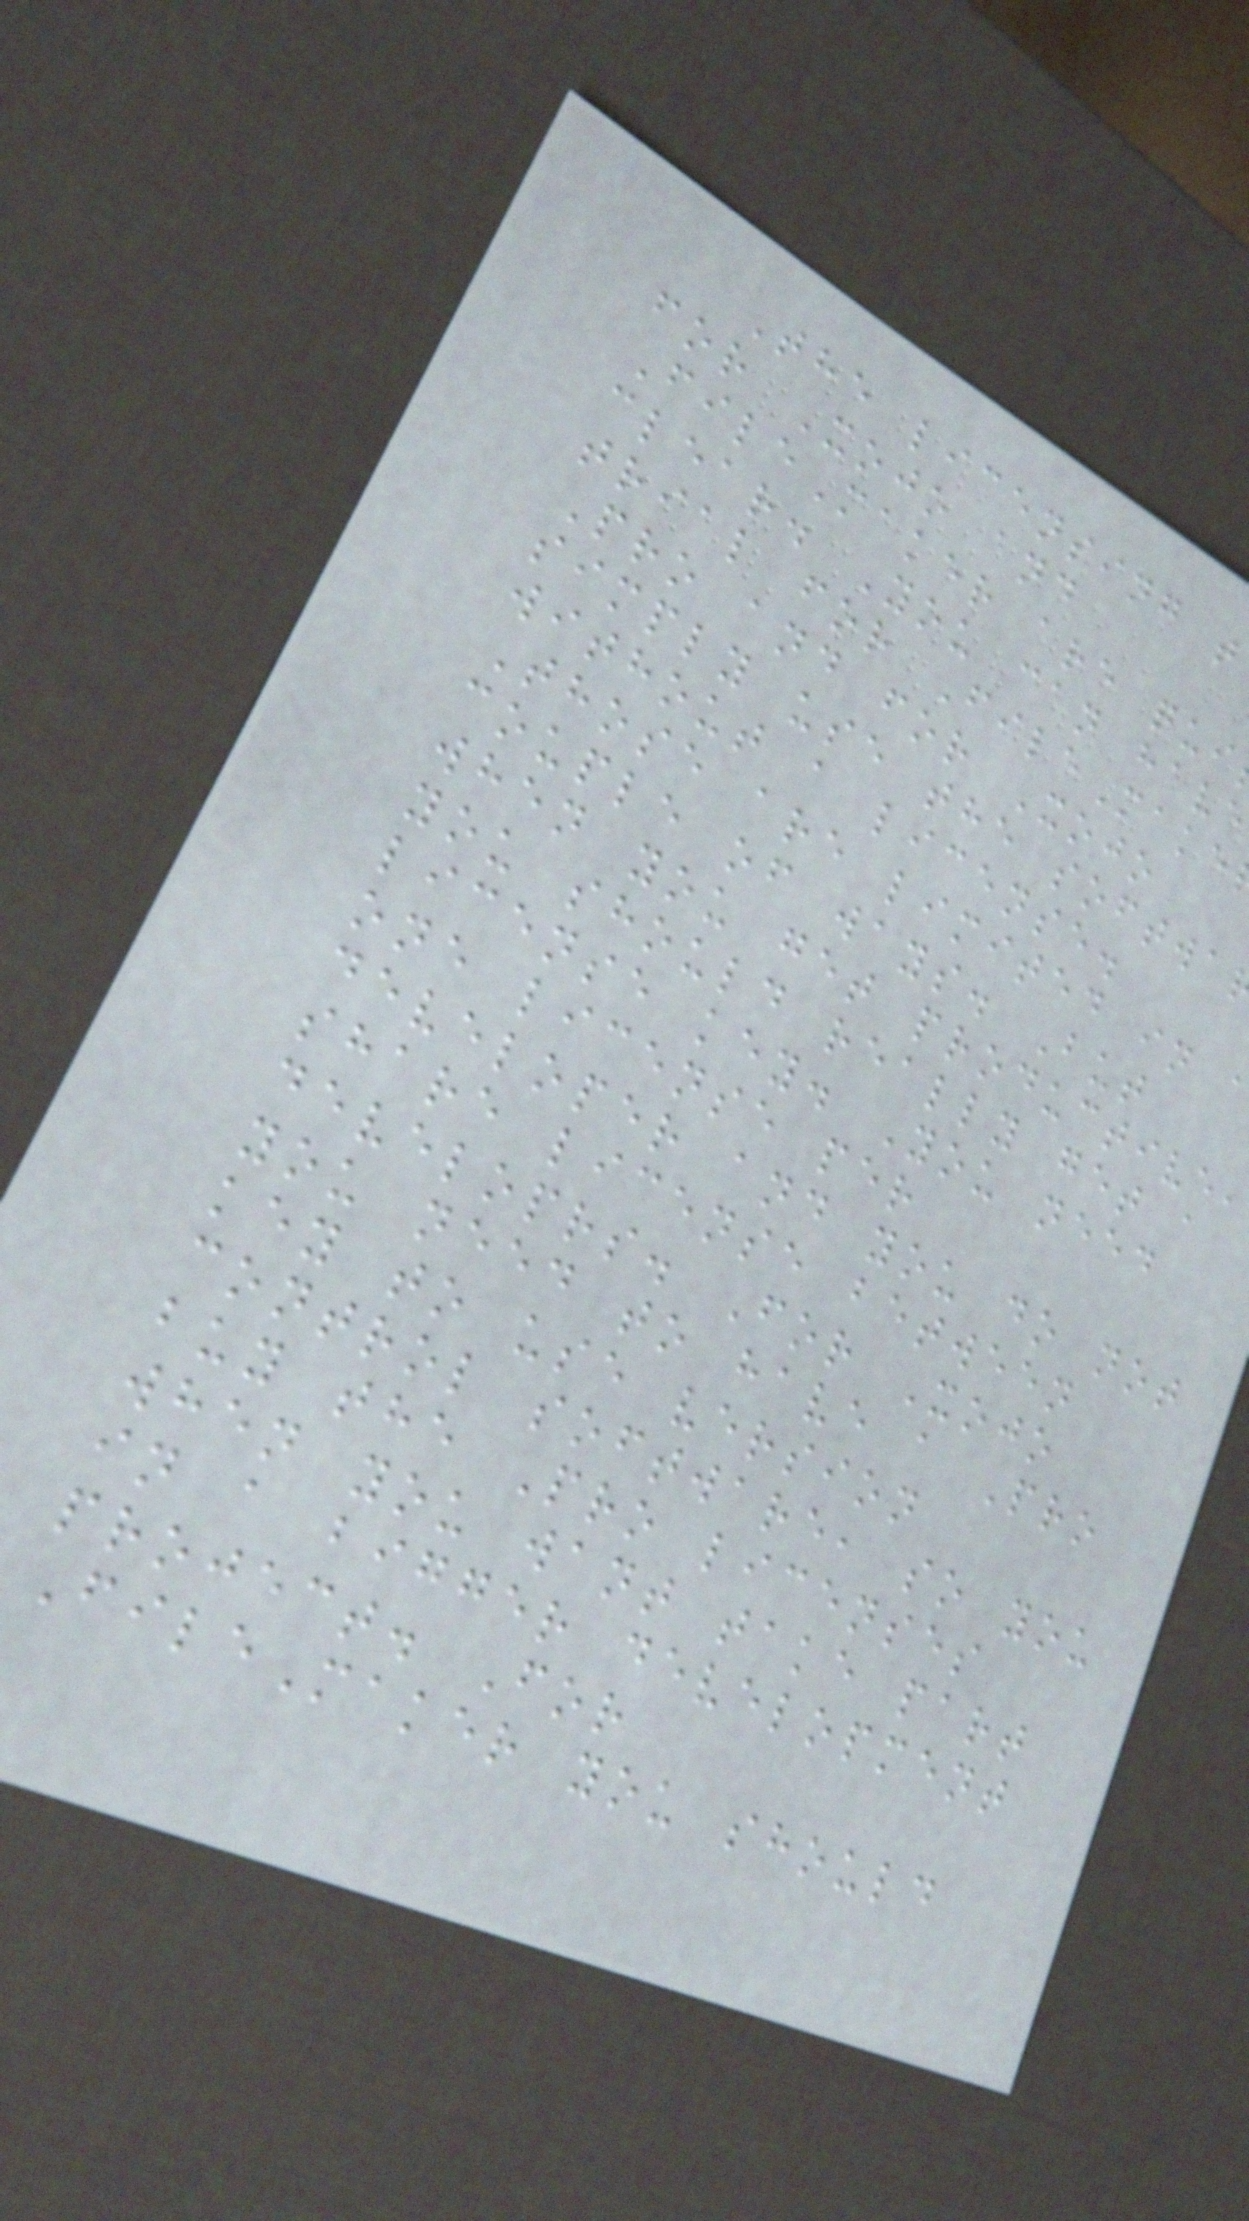The licensing t
for Xojo and
FileMaker are qui
clear. You can have
trial for FileMake
Pro and for Xojo
simply use the softwa
without a license.
Those are limited in
couple of ways. But
when you get productive,
you should really get a
license key. You need
one license per
developer and you do not
share license between
developrs. For Xojo
you need to have a Pro
key to use version
control software, so you
buy the Pro licenses
when you want take part
in a bigger development
project. For
FileMaker you should
